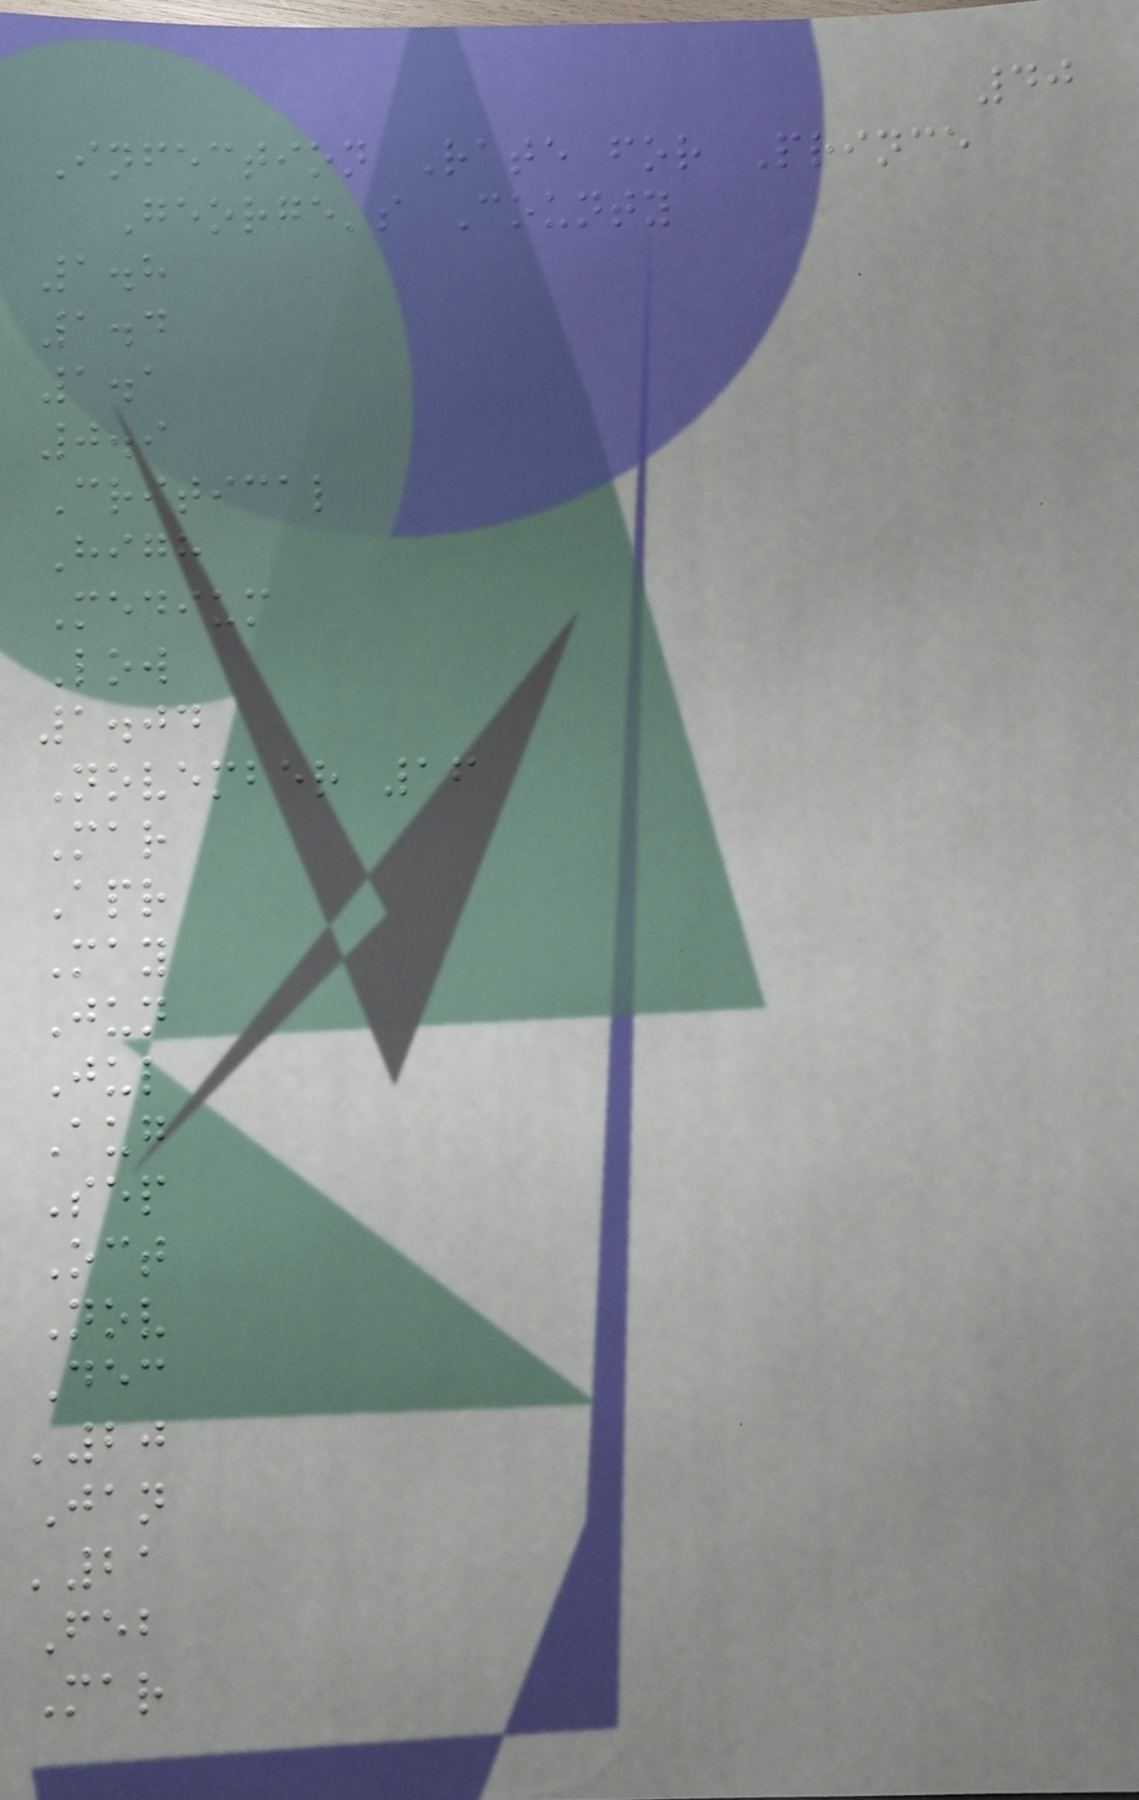40
Infection Rate for Prince
George's County
1.8
1.4
1.1
0.9
Critical
High
Medium
Low
1.04
November 16
Mar
Apr
May
Jun
Jul
Aug
Sep
Oct
Nov
Dec
'20
Jan
'21
Feb
Mar
